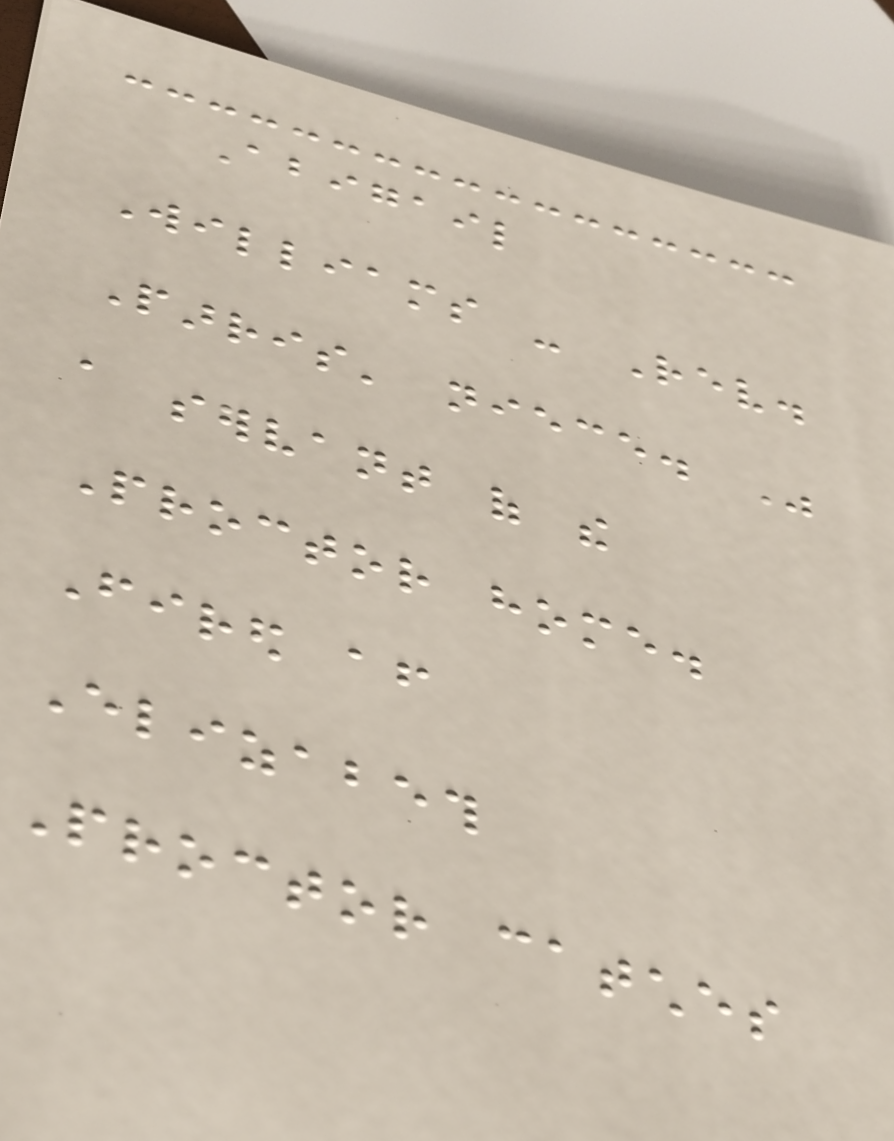Abigail
Williams - Rev.
Parris' niece. Was
a servant of the
Proctor home.
Fired after
Elizabeth
Proctor catches
